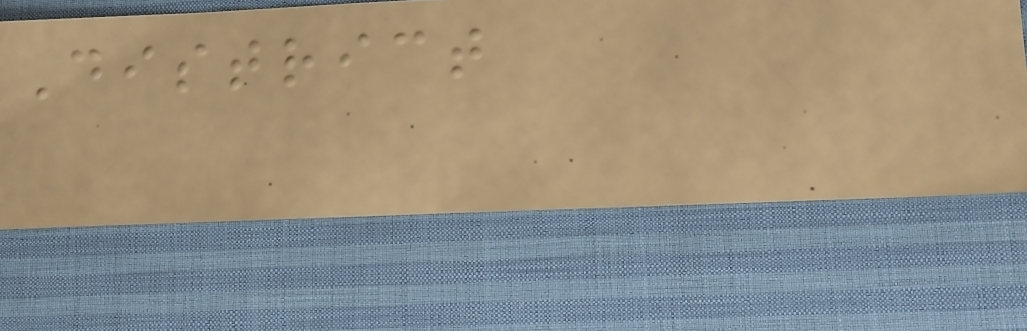District
